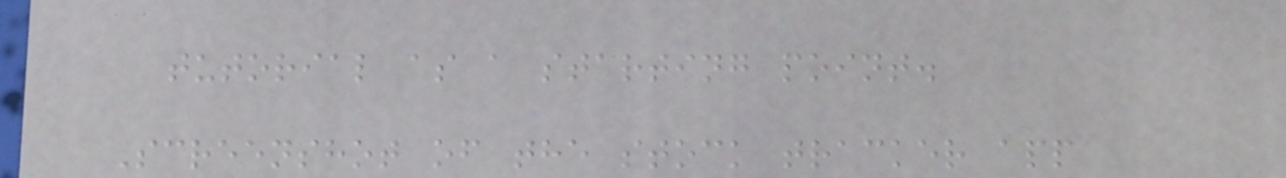tutorial as a starting point.
Screenshot of the stock tracker app
